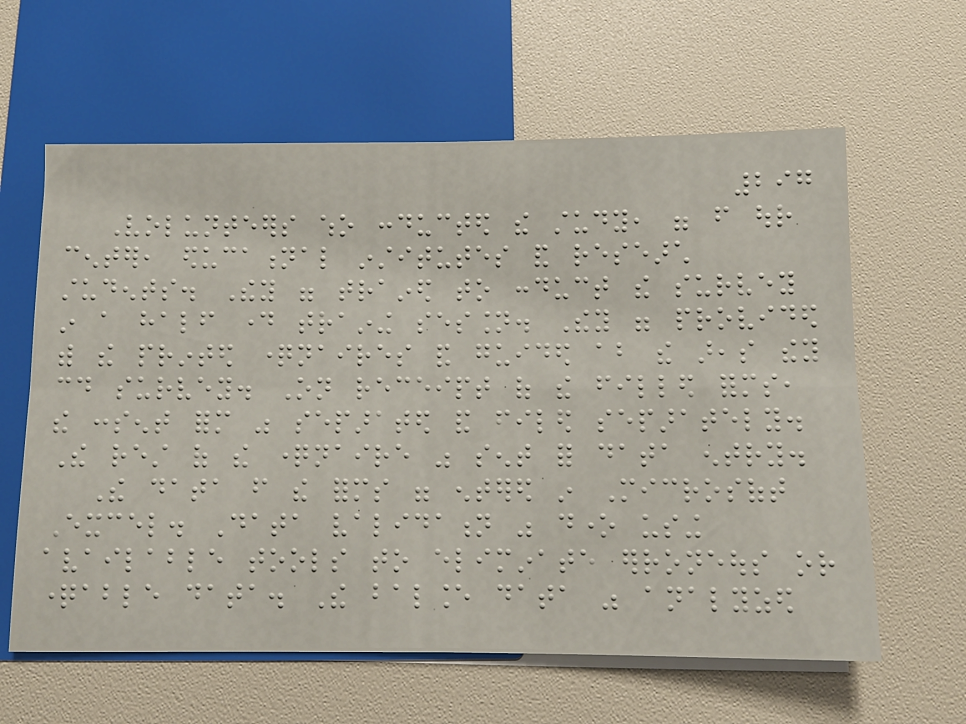297
Volunteers who conducted the study, were from our
center, educational institutes and research
students. They were trained to conduct the survey
in a half day training session. They were provided
with the printed questionnaires and guided about the areas they
could survey. On receipt of the filled forms,
the consent form was separated and filed separately.
The rest of the questionnaire was sent for data entry.
The data from the forms were entered in Microsoft
Excel. Data validation was done using
available tools to eliminate erroneous or
questionable data. The balance data was analyzed
